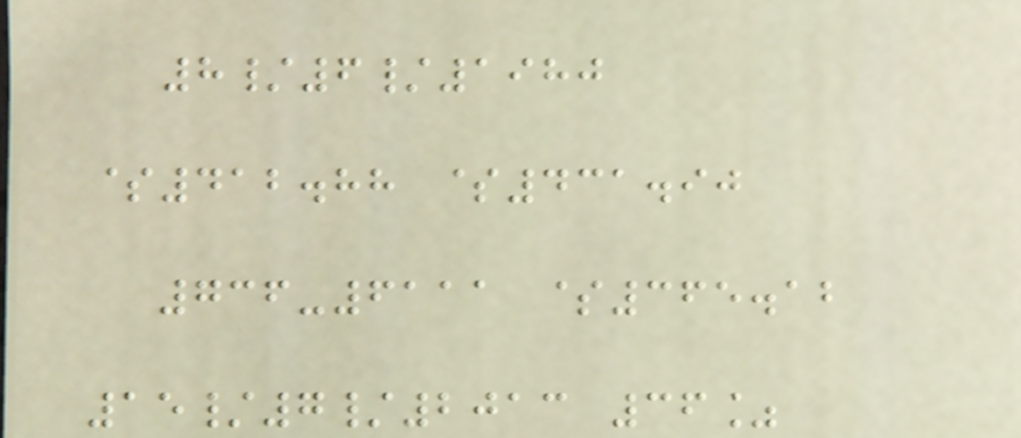8/6/1980
$412.88 $431.90
736-6111 $365.12
15/7/2013 36%
